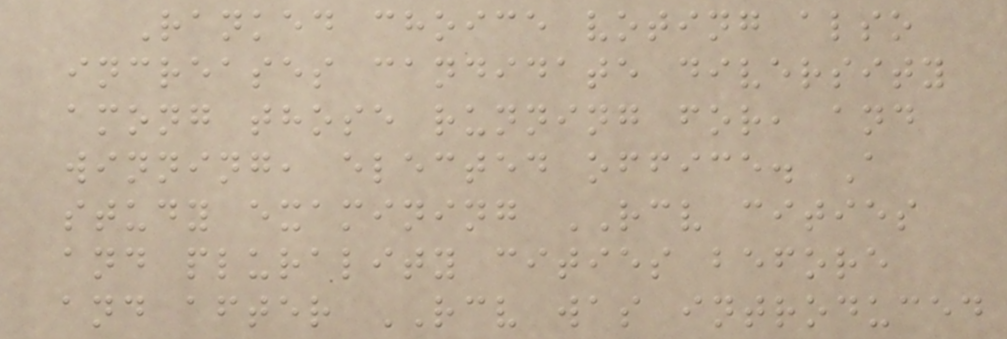Ranked choice voting also
increases candidate diversity
among those running for, and
winning, elected office. A
study examining RCV cities
and plurality cities before
and after RCV was introduced
